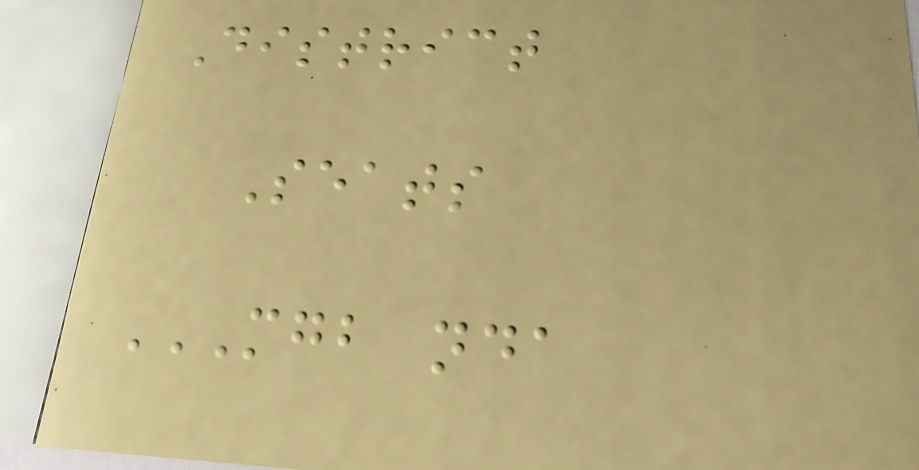District
Seats
MGB NDA
